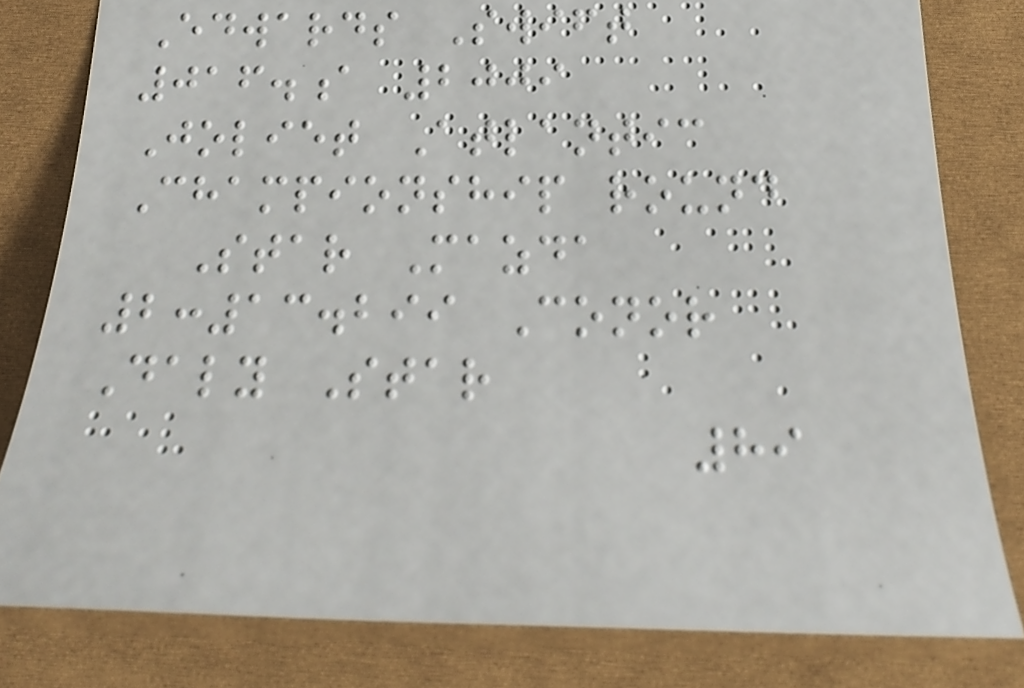Edwards Swift
016.a 2009
Joliet Atlantic
Championship round
Star Mazda
2:13.299 Conor
Daly Star
89
